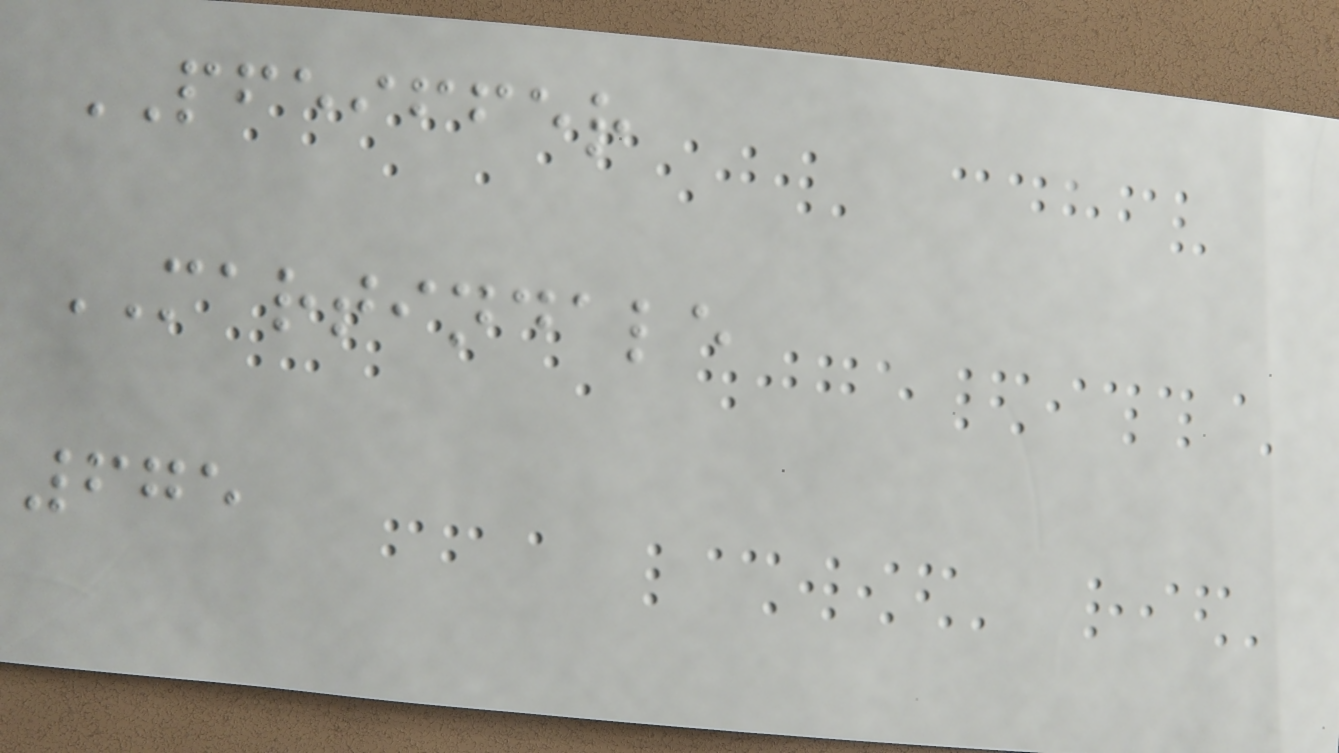PFEIFFER
MARTINDALE
675
